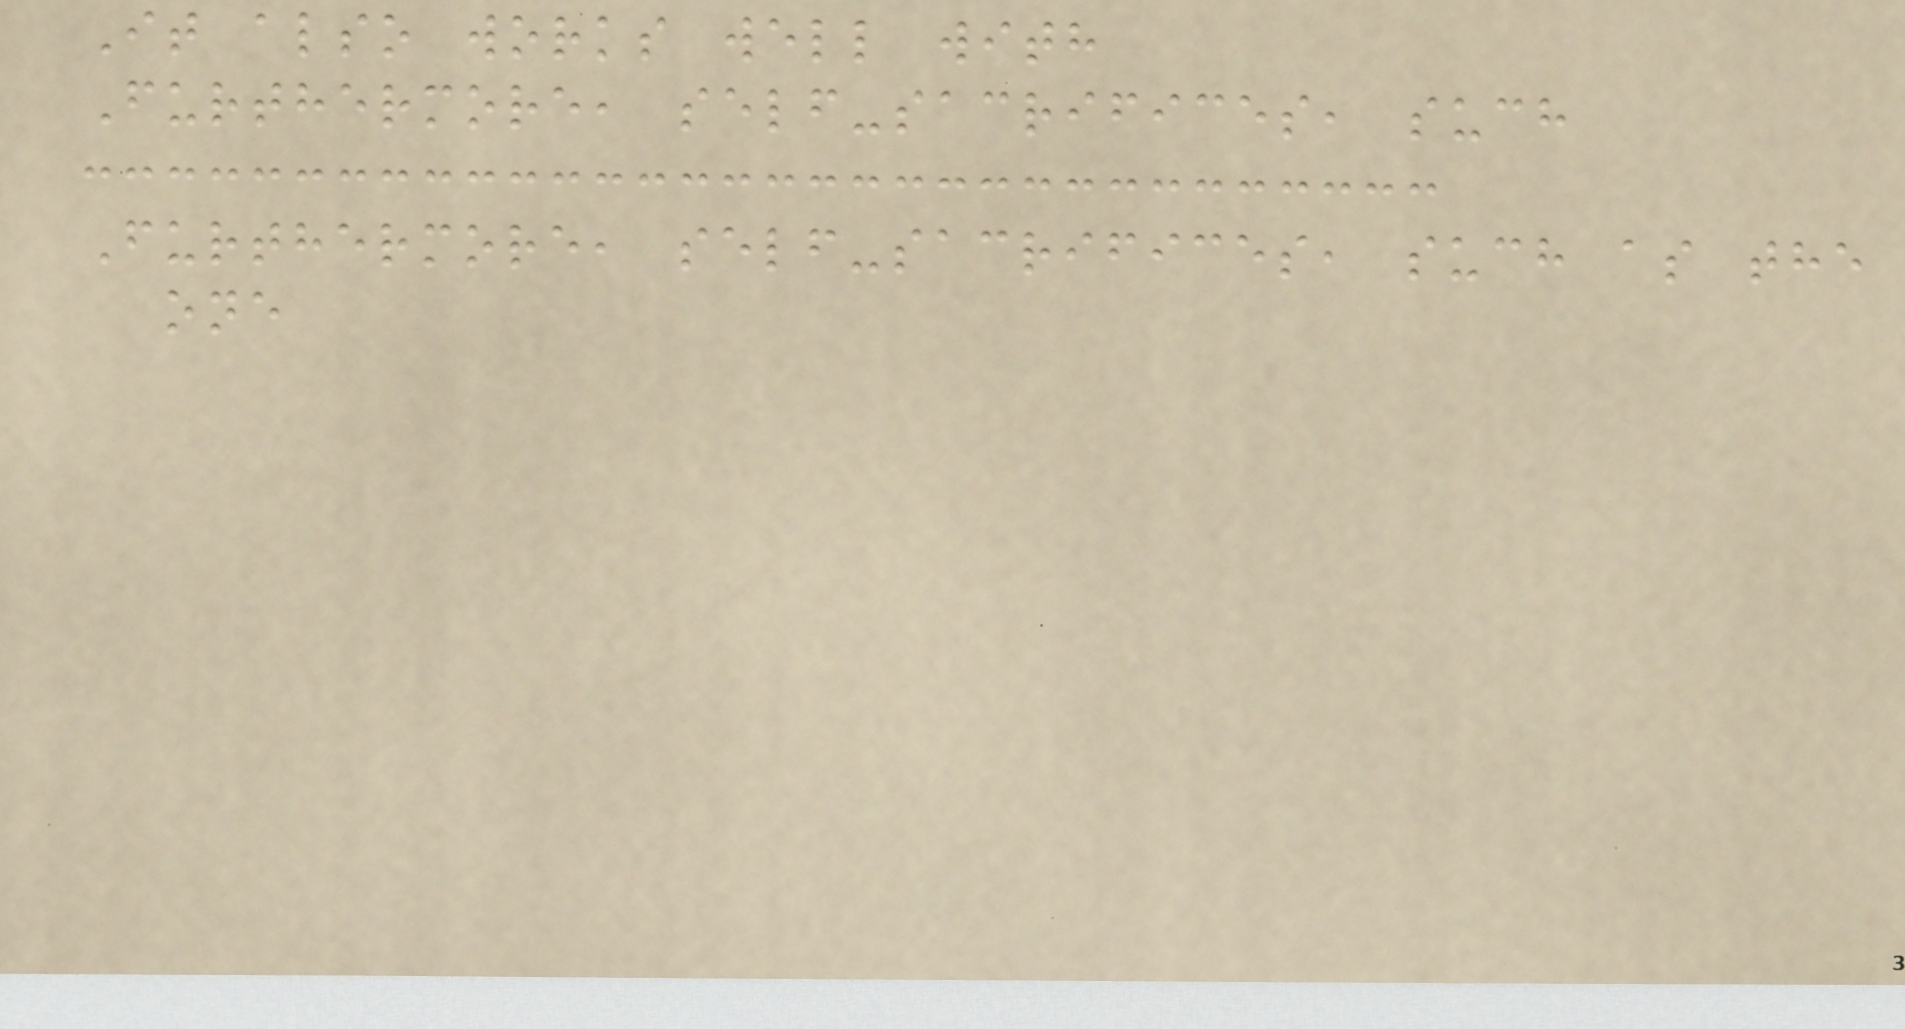It also works well with
Furthermore, self-sacrifices, such
Furthermore, self-sacrifices, such as the
one
